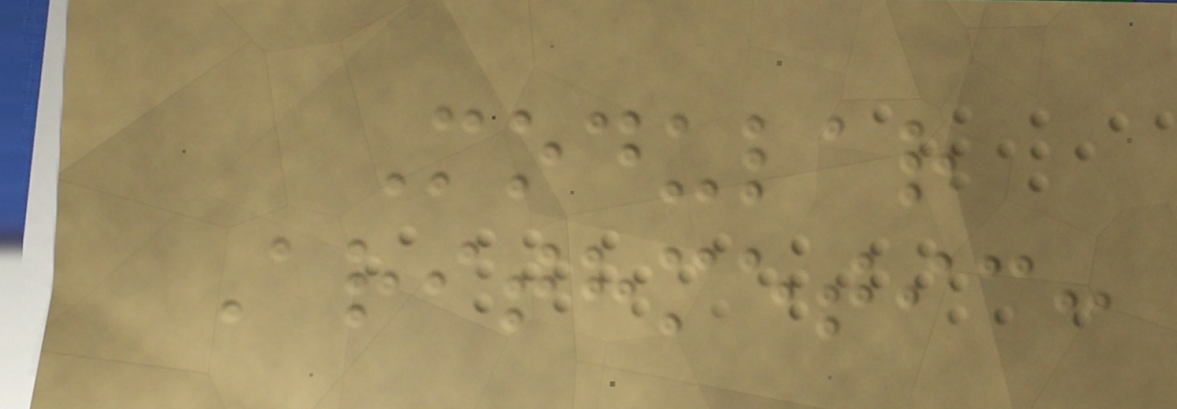Modular
Arithmetic:
